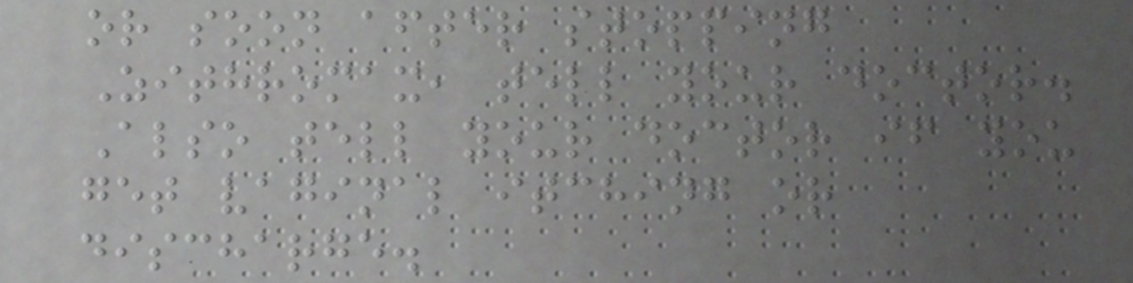or soon after stopping
Zithromax, tell your doctor.
Also tell your doctor if you
get vaginal itching or
discharge.
